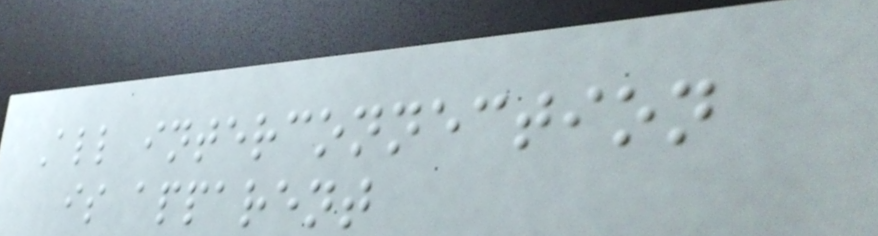All interconnection
is apparent
